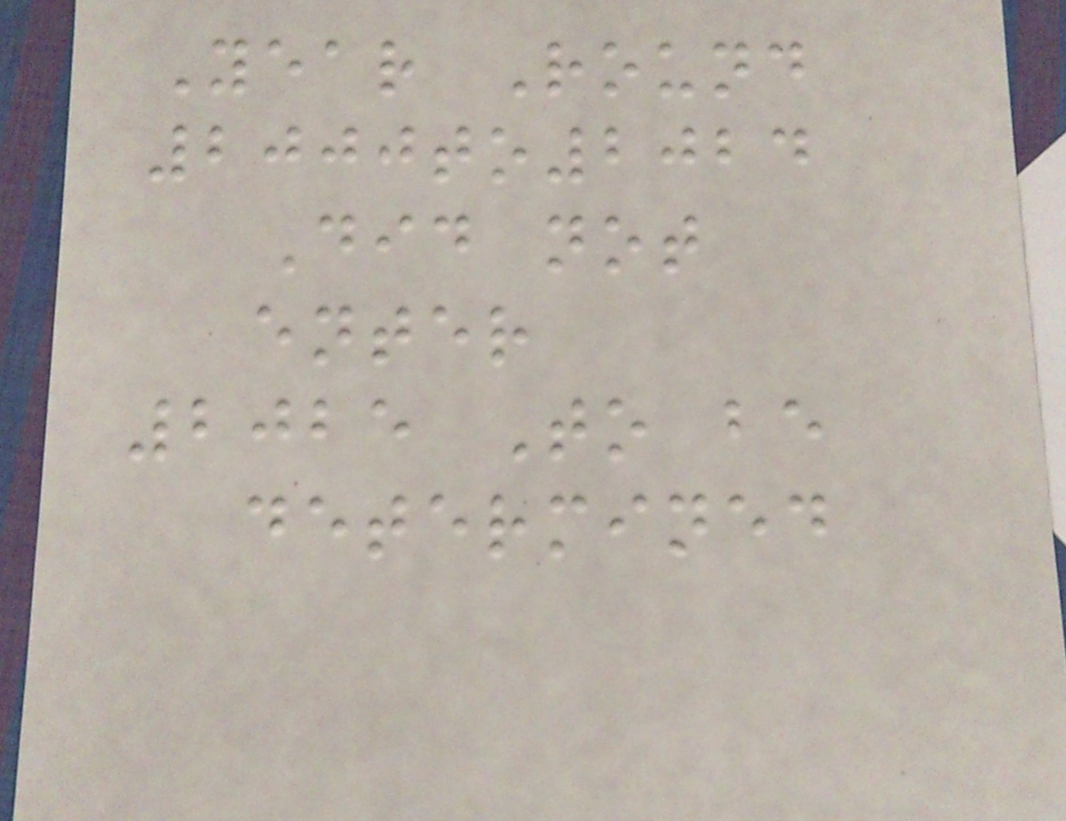Year Round
2000to2024
Did not
enter
2025 To be
determined
